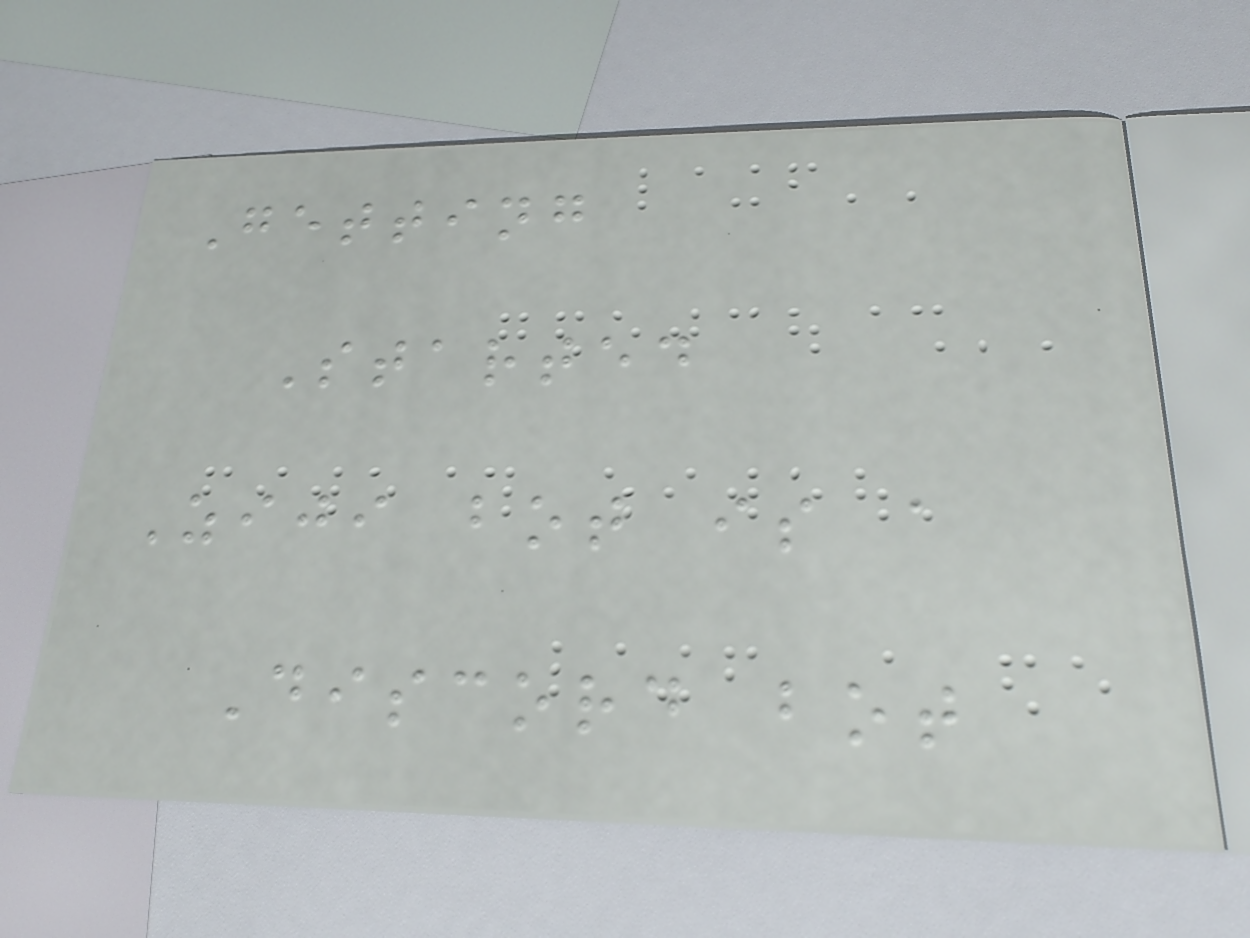Getting
Started
Ziji bot is a
Discord bot
